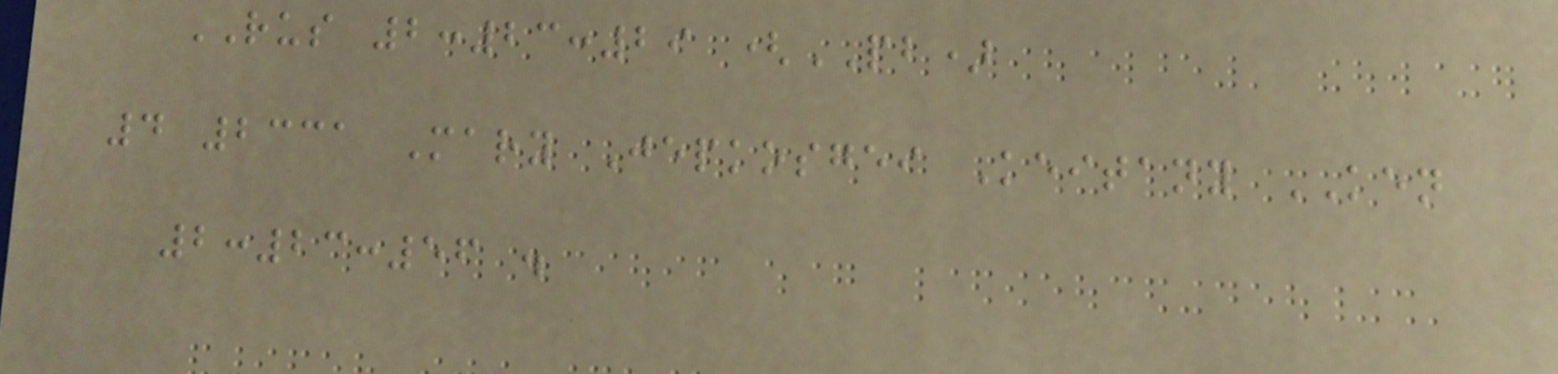RUS 2:23:29 (PB)
4 2331 Mary Jepkosgei Keitany KEN
2:23:56 .
